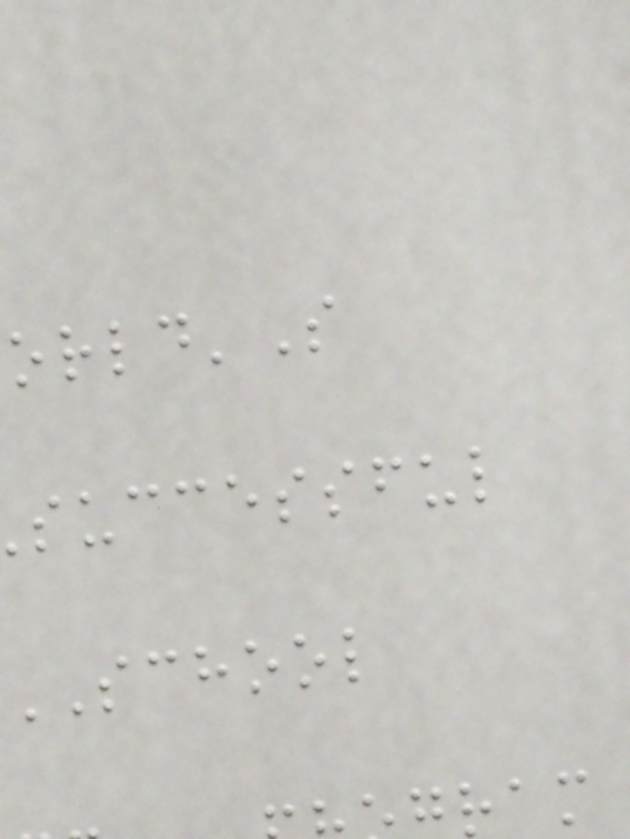successful
school
